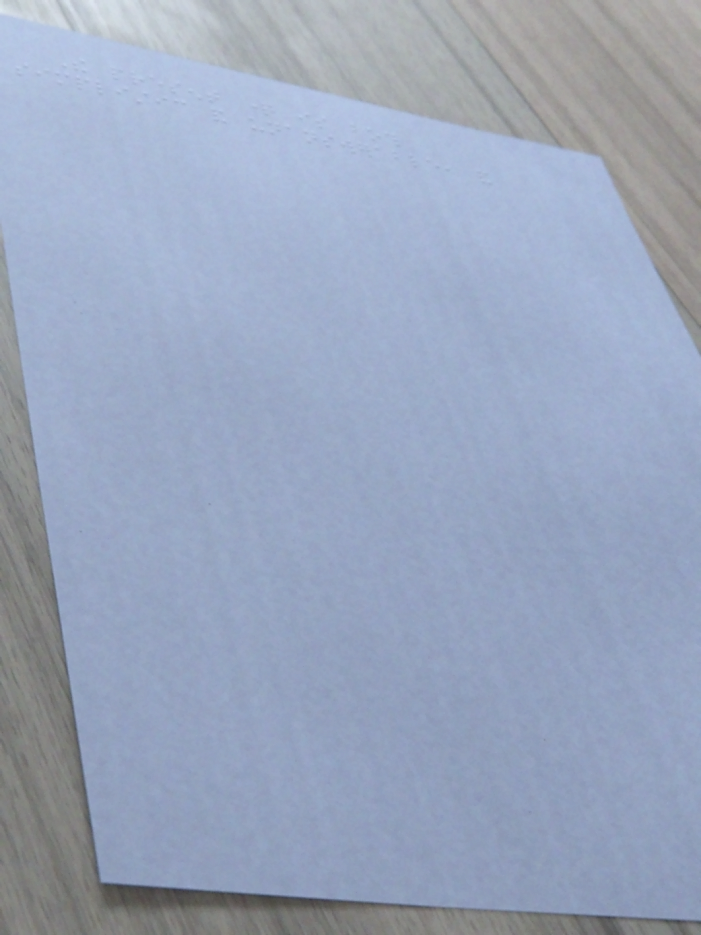The present question is both
simplistic and unanswerable, and
